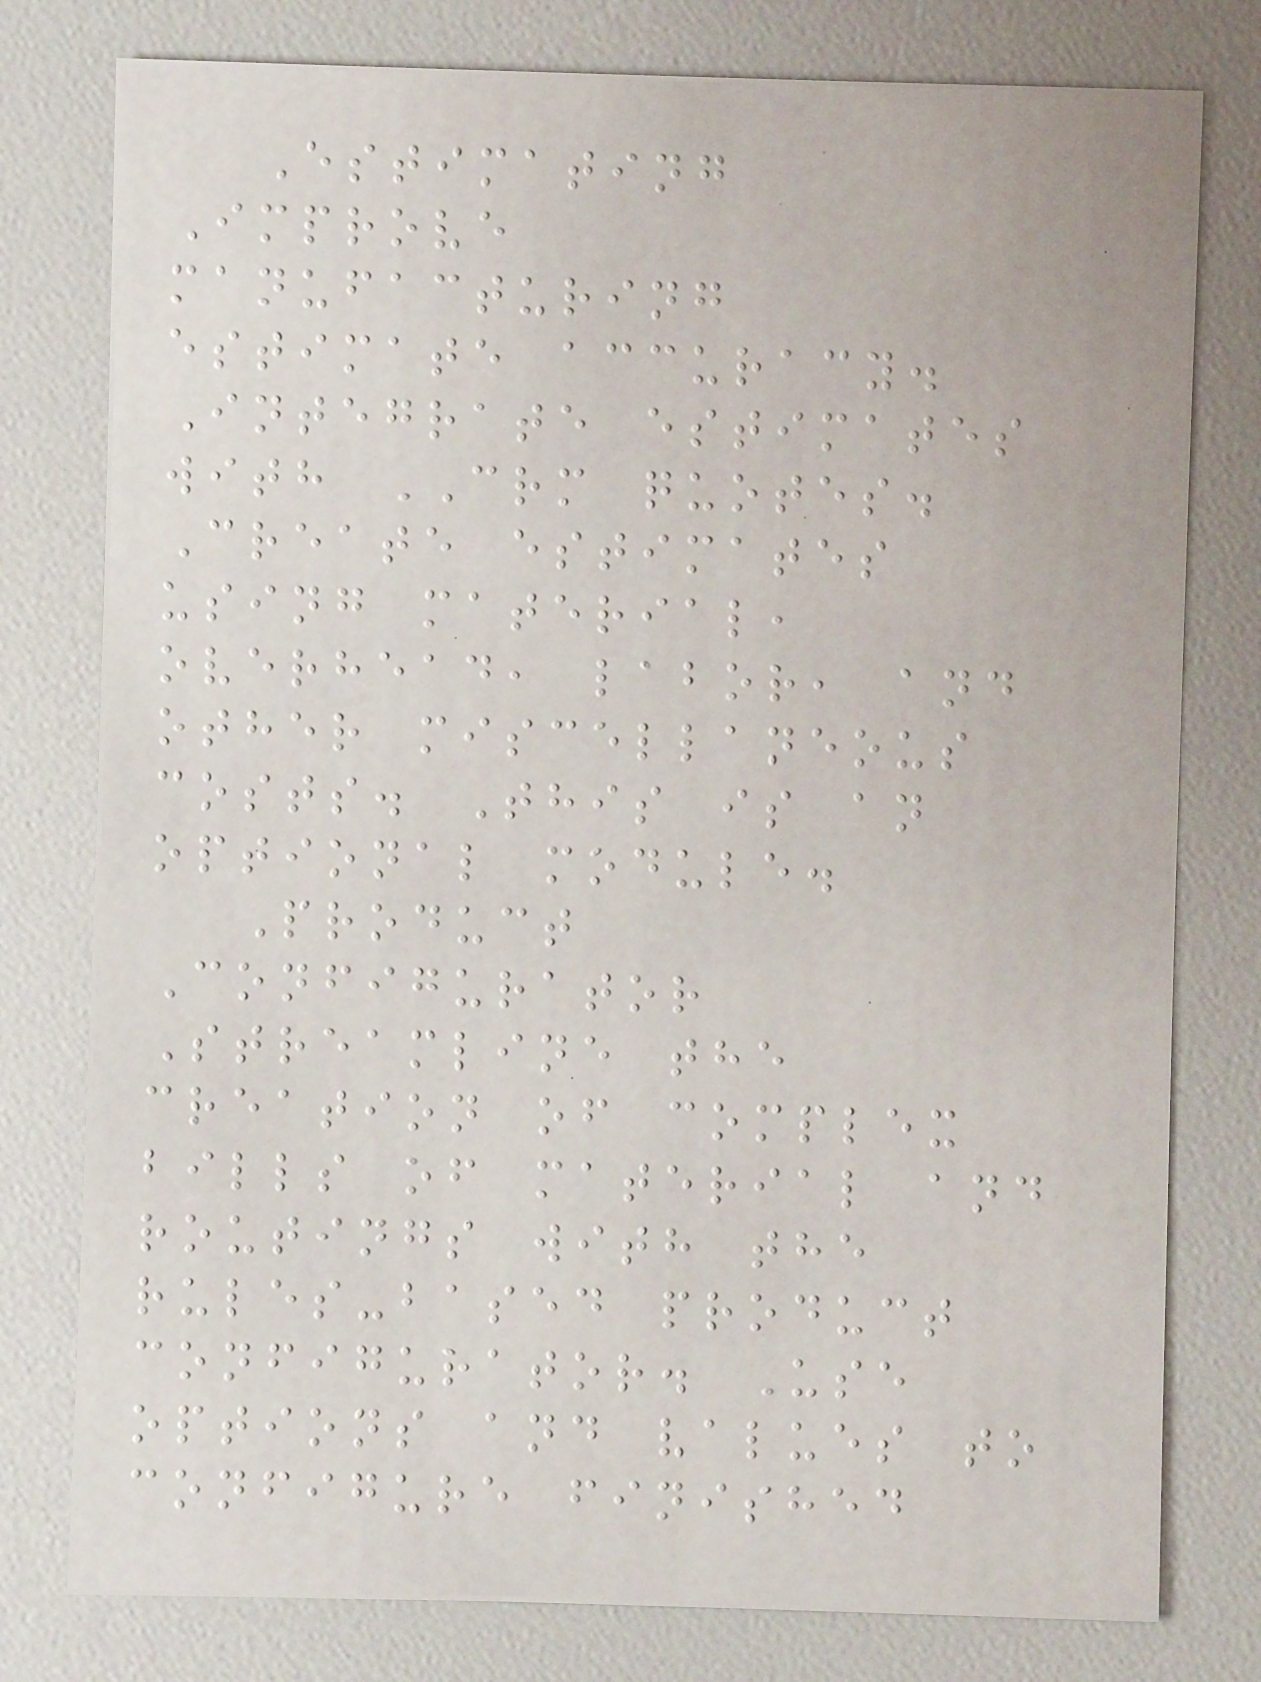Estimating
Improve
manufacturing
estimate accuracy.
Integrate estimates
with CRM quotes.
Create estimates
using material,
overhead, labor, and
other miscellaneous
costs. This is an
optional module.
Product
Configurator
Streamline the
creation of complex
bills of material and
routings with the
rules-based product
configurator. Use
options and values to
configure finished
